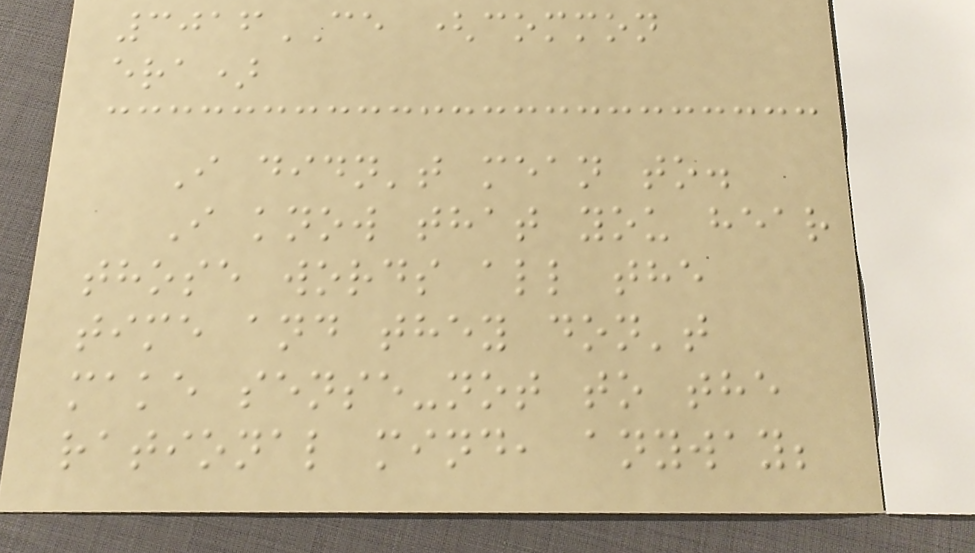3016CE (common
era)
I didn't mean to.
I know that you hear
those words all the
time and they don't
make sense-not to the
rational mind, anyway;
